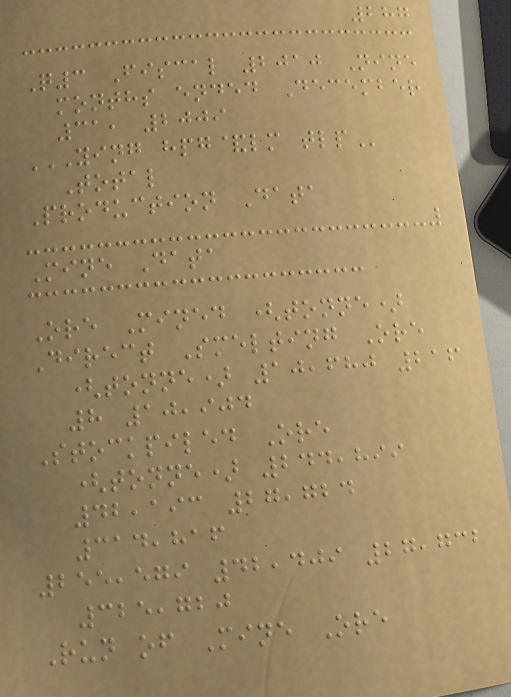287
Q3 Fiscal 2010 Nine
months ended December
31, 2009
YING HPG&LM TLP
Total
Production Data
Mine Data
Ore Mined (tonne)
Direct Smelting Ore
(tonne) 10,680 216
8 10,904
Stockpiled Ore
(tonne) 244,899
42,193 27,724
314,816
255,579 42,409 27,732
325,720
Run of Mine Ore
